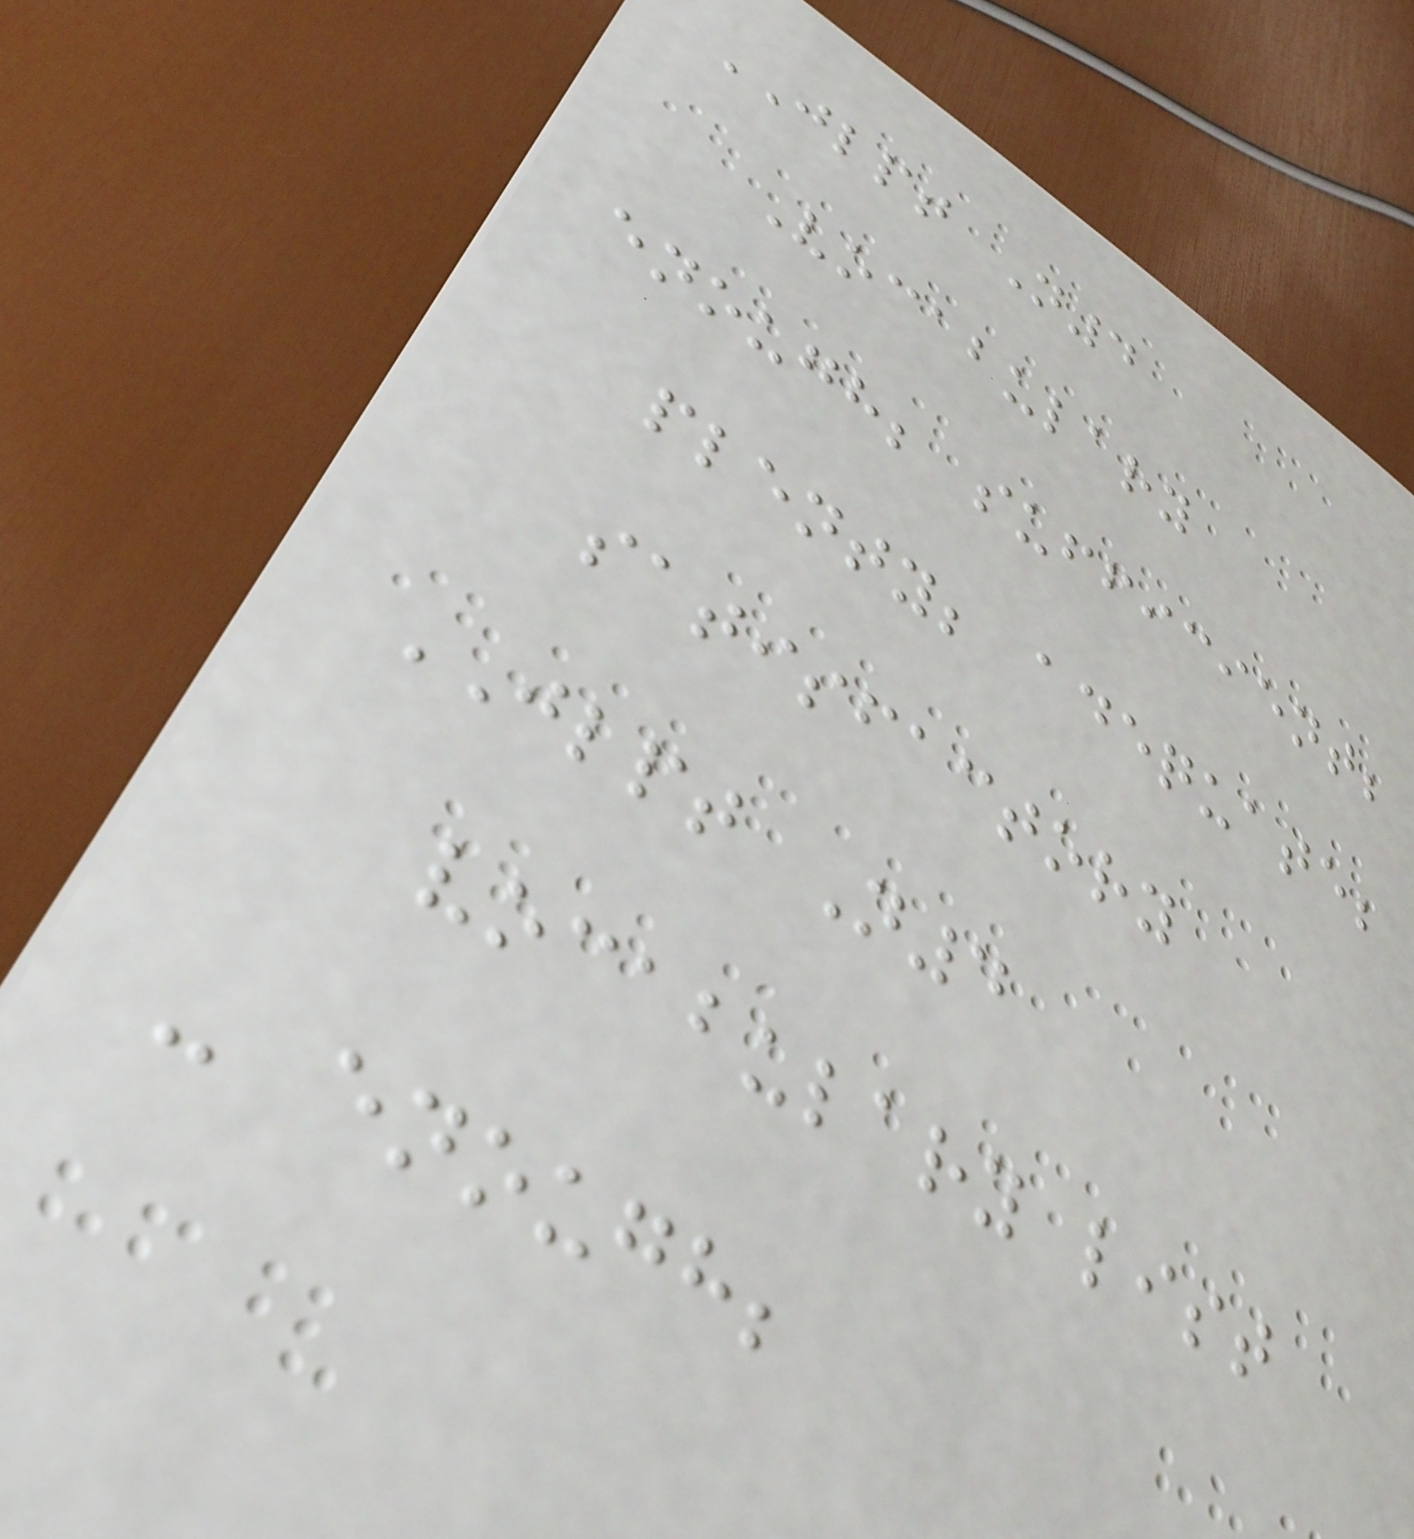JLPT N4
Vocabulary
enough; sufficient;
plenty; adequate;
satisfactory
JLPT N4
vocabulary list
- enough;
